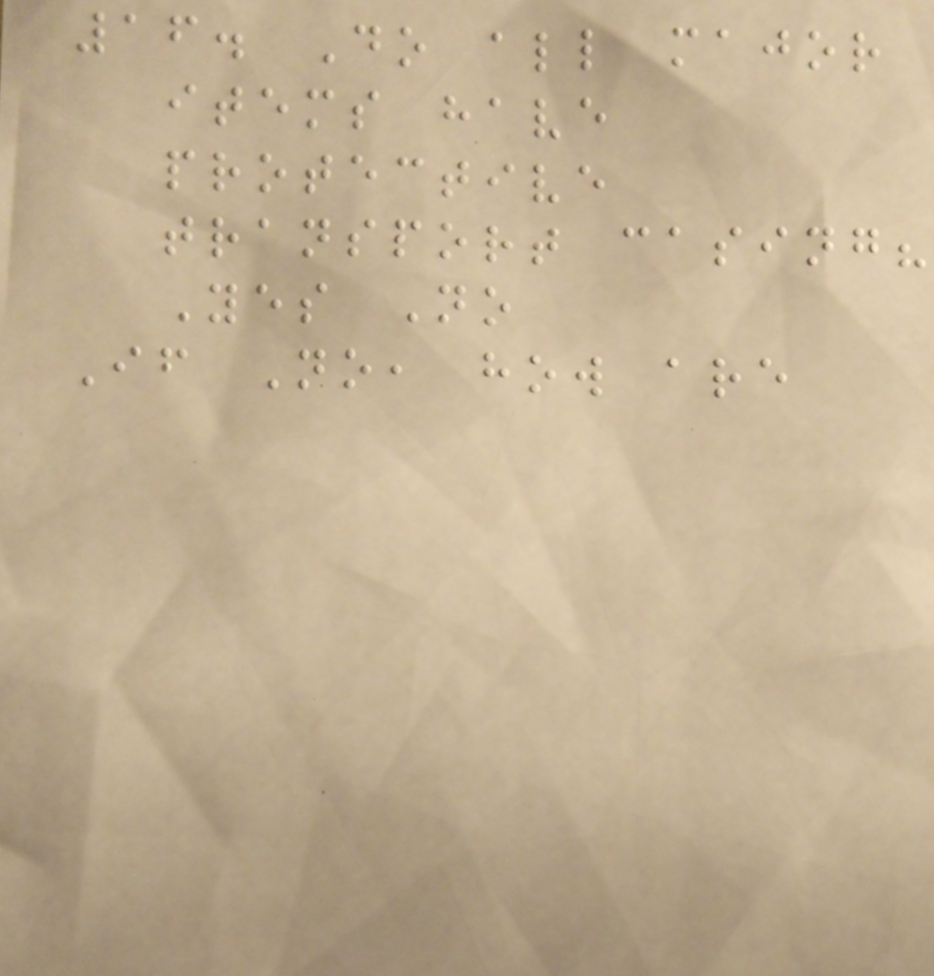16. Do all major
items have
protective
transport casing?
Yes No
If No, how are
